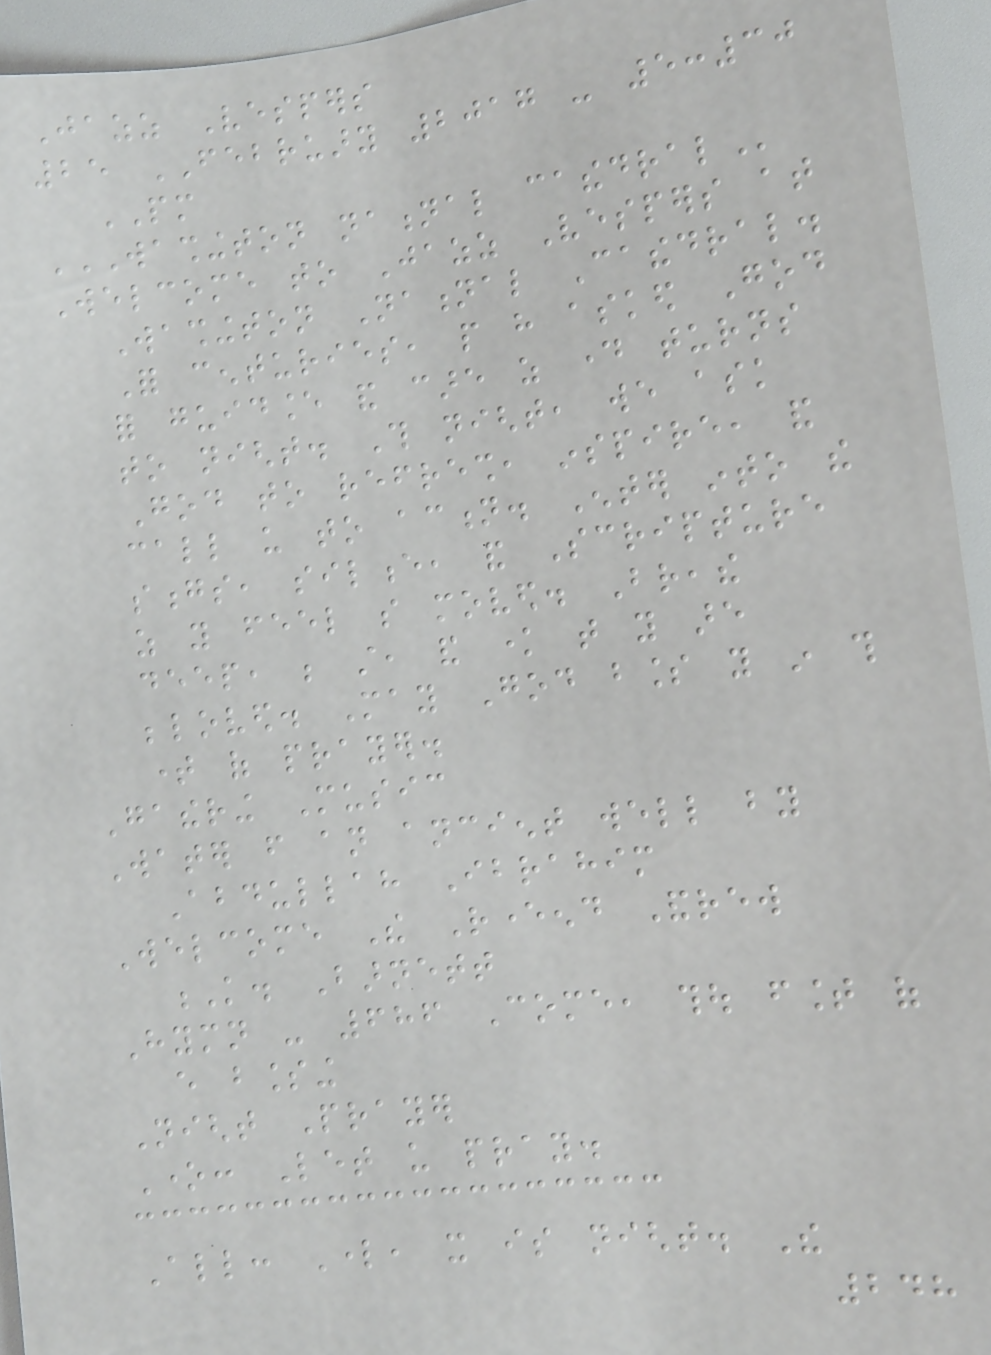Jazz Vespers
25 FEBRUARY 2017 - 5:30
PM
WASHINGTON NATIONAL CATHEDRAL
Welcome to Jazz Vespers at
Washington National Cathedral.
For centuries, people have asked God
for guidance and care as day turns
to night. This night, we ask
God to refresh, inspire, and
call us to action. Enter into the
songs, silence, and Scripture
as you feel so moved. Breathe
deep, be still, and know that you are
beloved. May God bless you in this
time of prayer.
Gathering Music
Water from an ancient well by
Abdullah Ibrahim
Welcome The Reverend Andrew
K. Barnett
Hymn - 686 Come, thou fount of
every blessing
Night Prayer
One: Let us pray.
All: Lord, it is night. The
248
